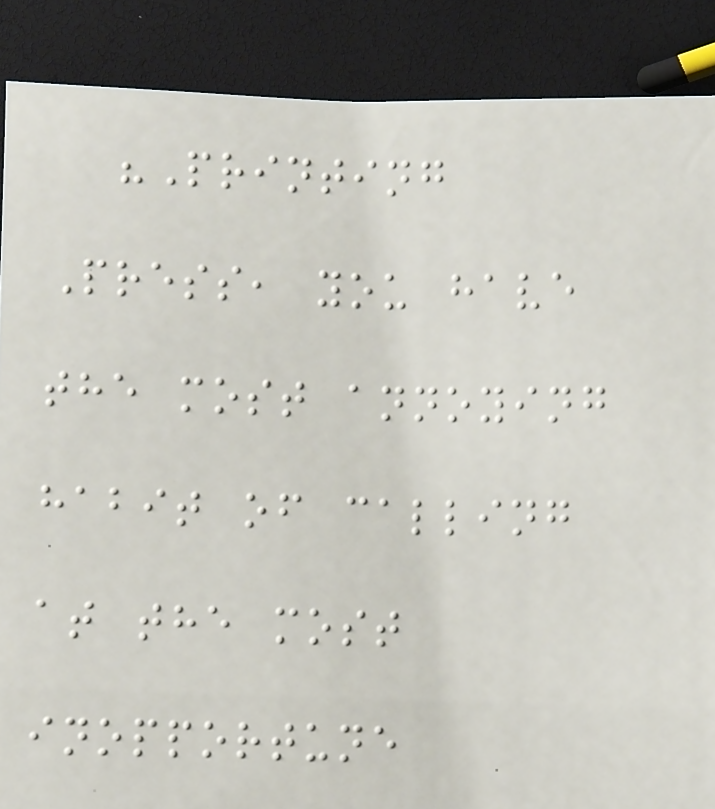"Printing
Press, you have
the most annoying
habit of calling
at the most
inopportune
